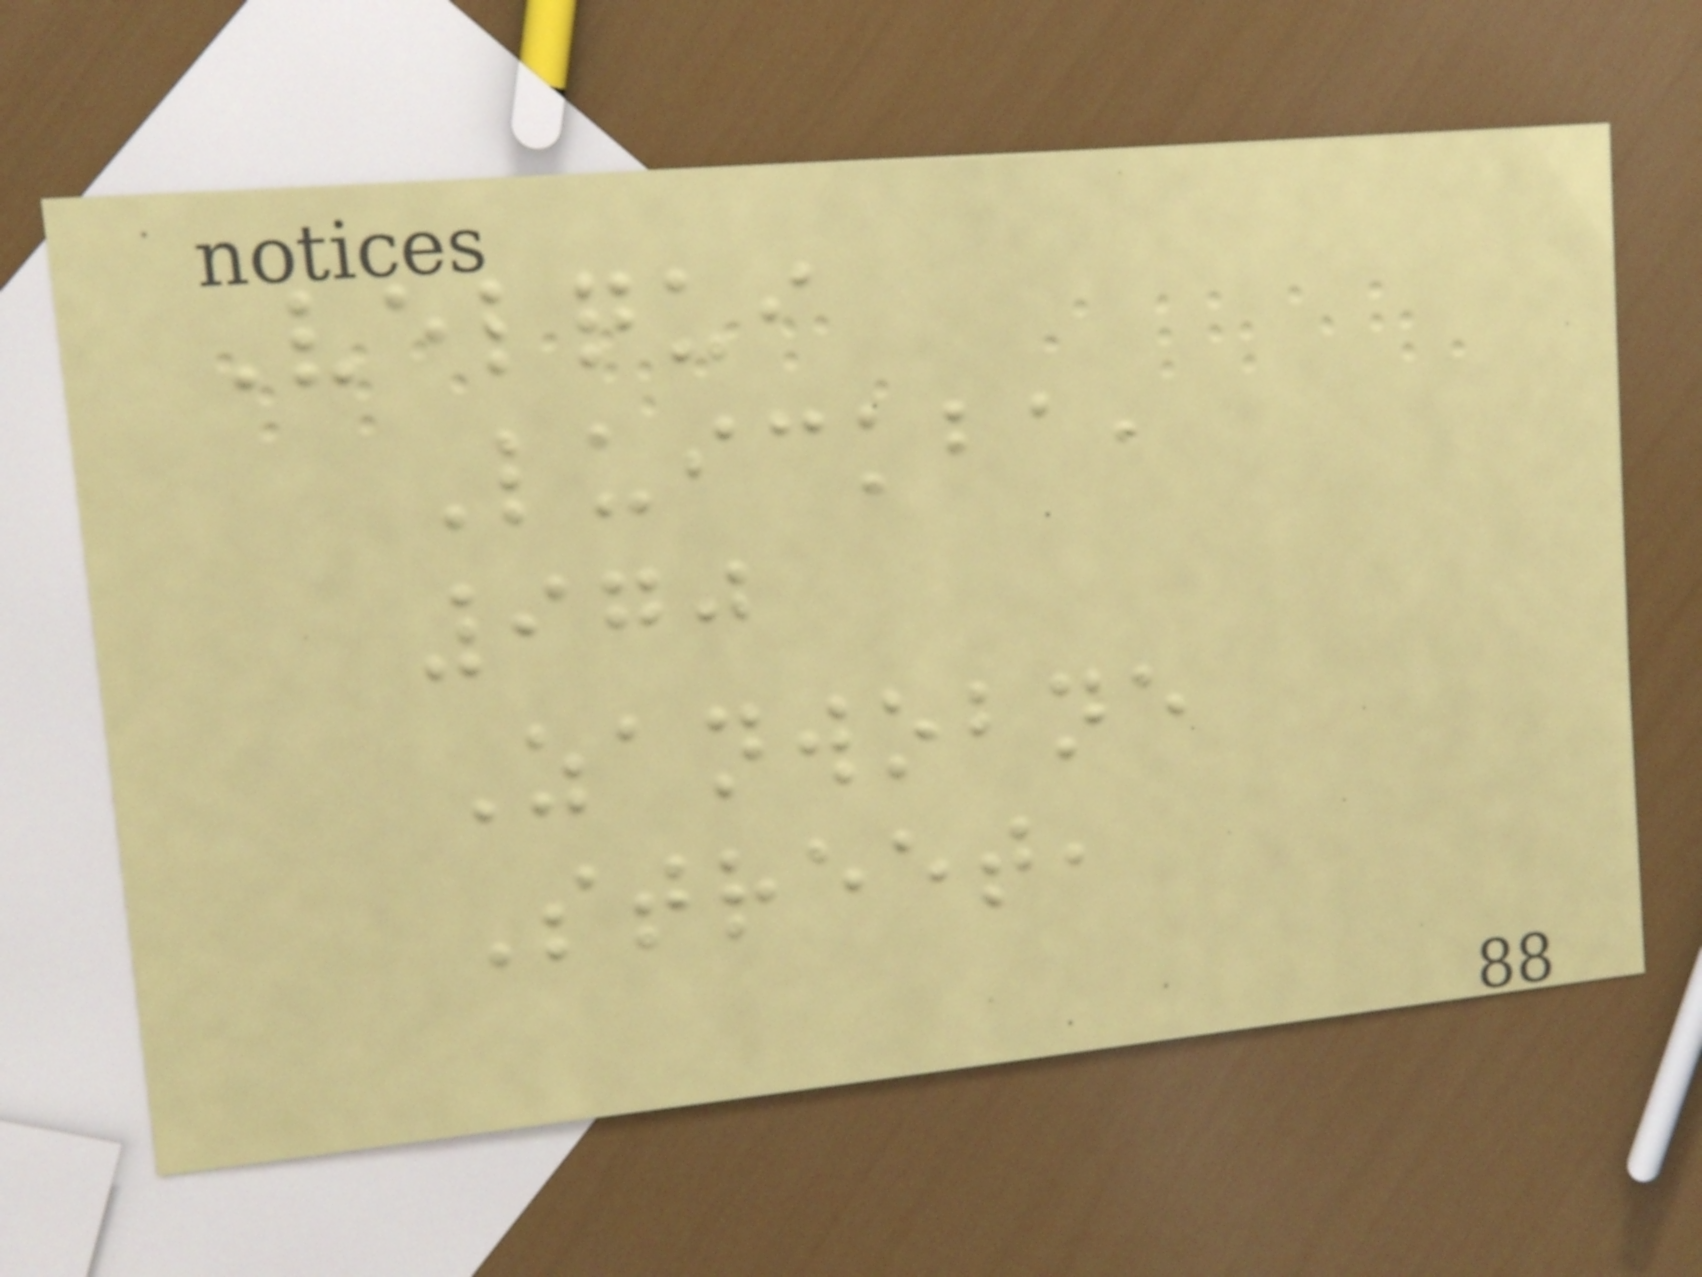Velqui
Luickba,
970
Zanwobne
Street,
